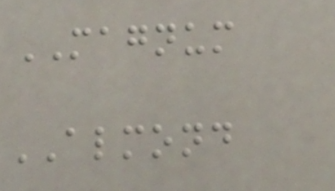MAGNUM
ALMOND
